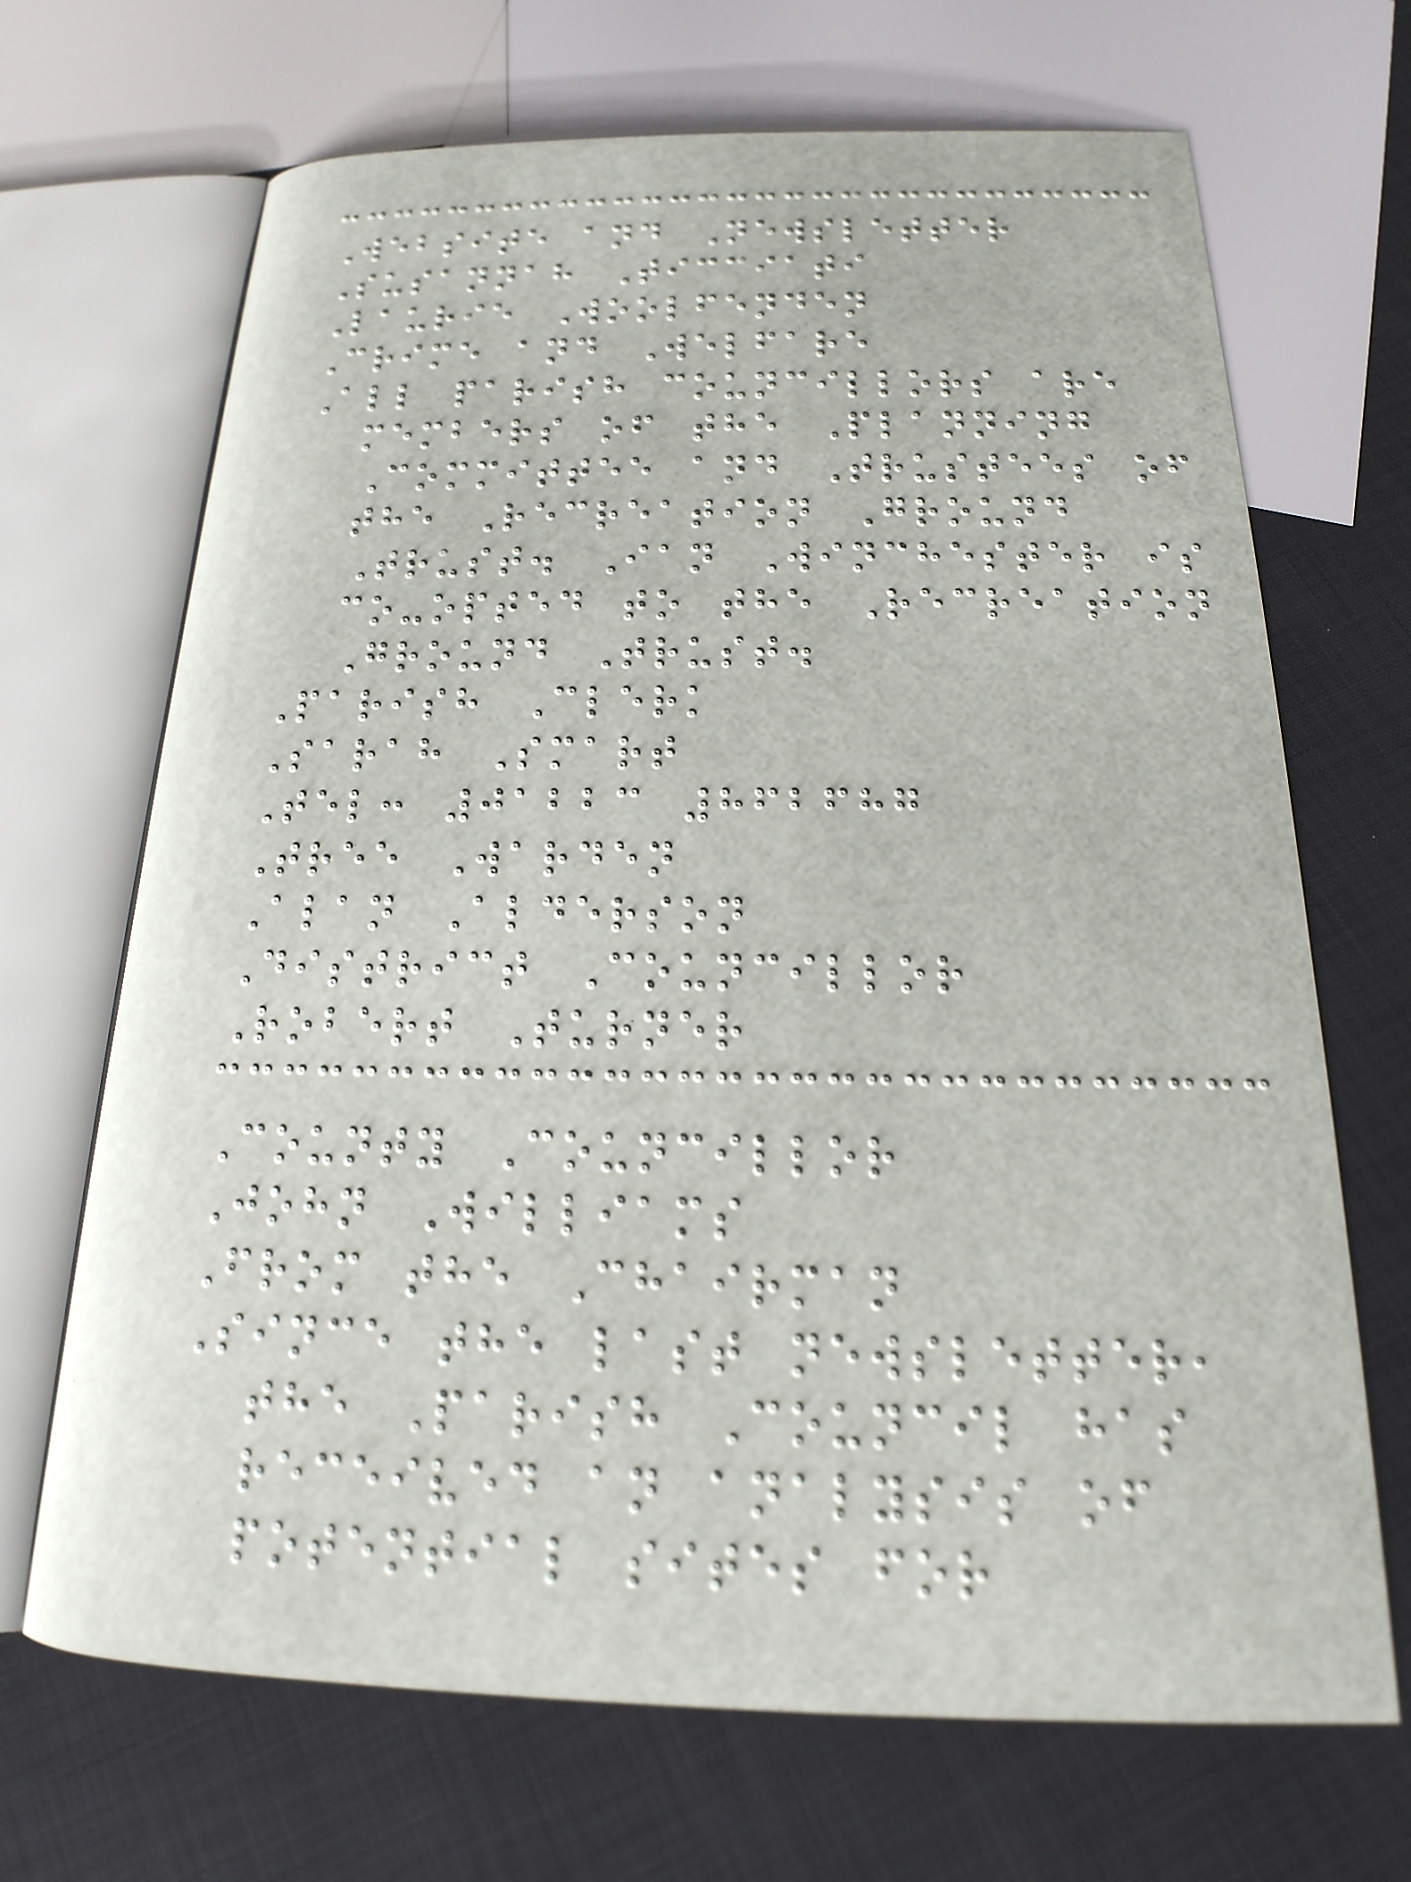Website and Newsletter
Susannah Ticciati
Laurie Woolfenden
Crime and Welfare
All parish councillors are
members of the Planning
Committee and Trustees of
the Recreation Ground
Trust. Ian Winchester is
co-opted to the Recreation
Ground Trust.
Parish Clerk
Sarah Smart
Tel: 01223 862687
Tree Warden
Alan Alderson
District Councillor
Robert Turner
County Councillor
John Williams
From the Chairman
Since the last newsletter,
the Parish Council has
received an analysis of
potential sites for
